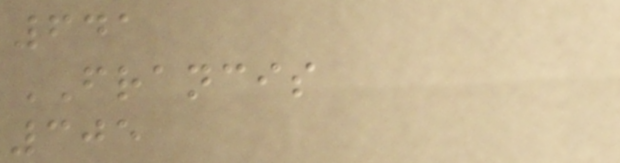641
FRANCIS
305
